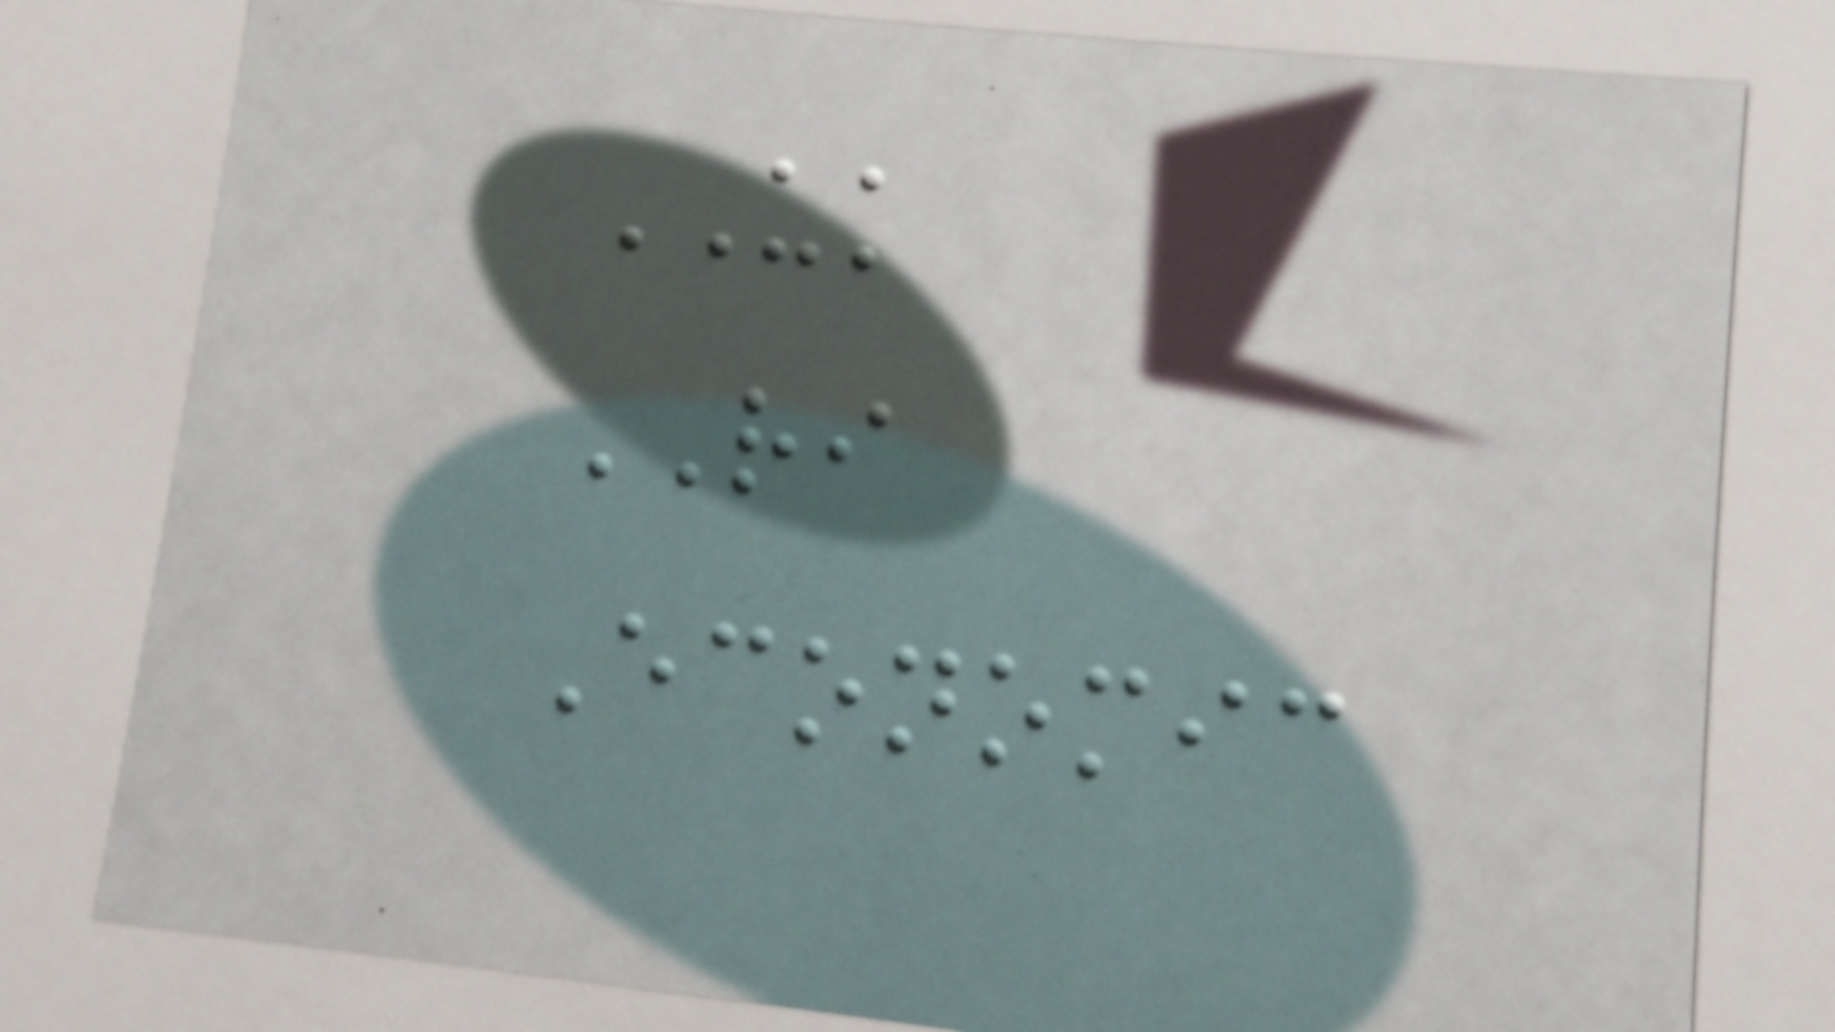UK
RI
Economic
